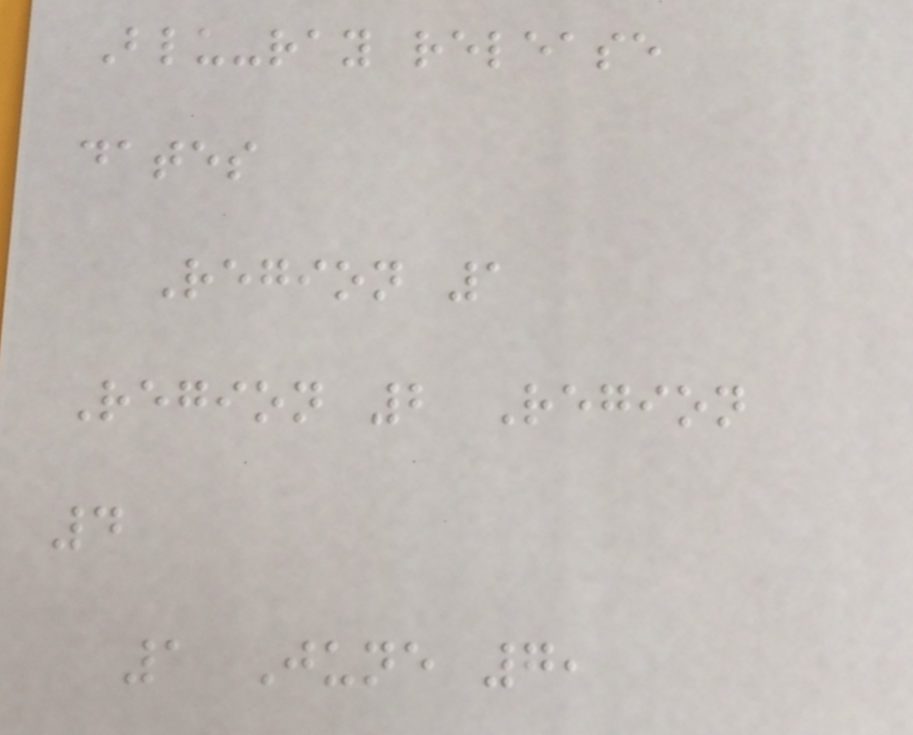Blu-ray release
dates
Region 1
Region 2 Region
4
1 June 7,
